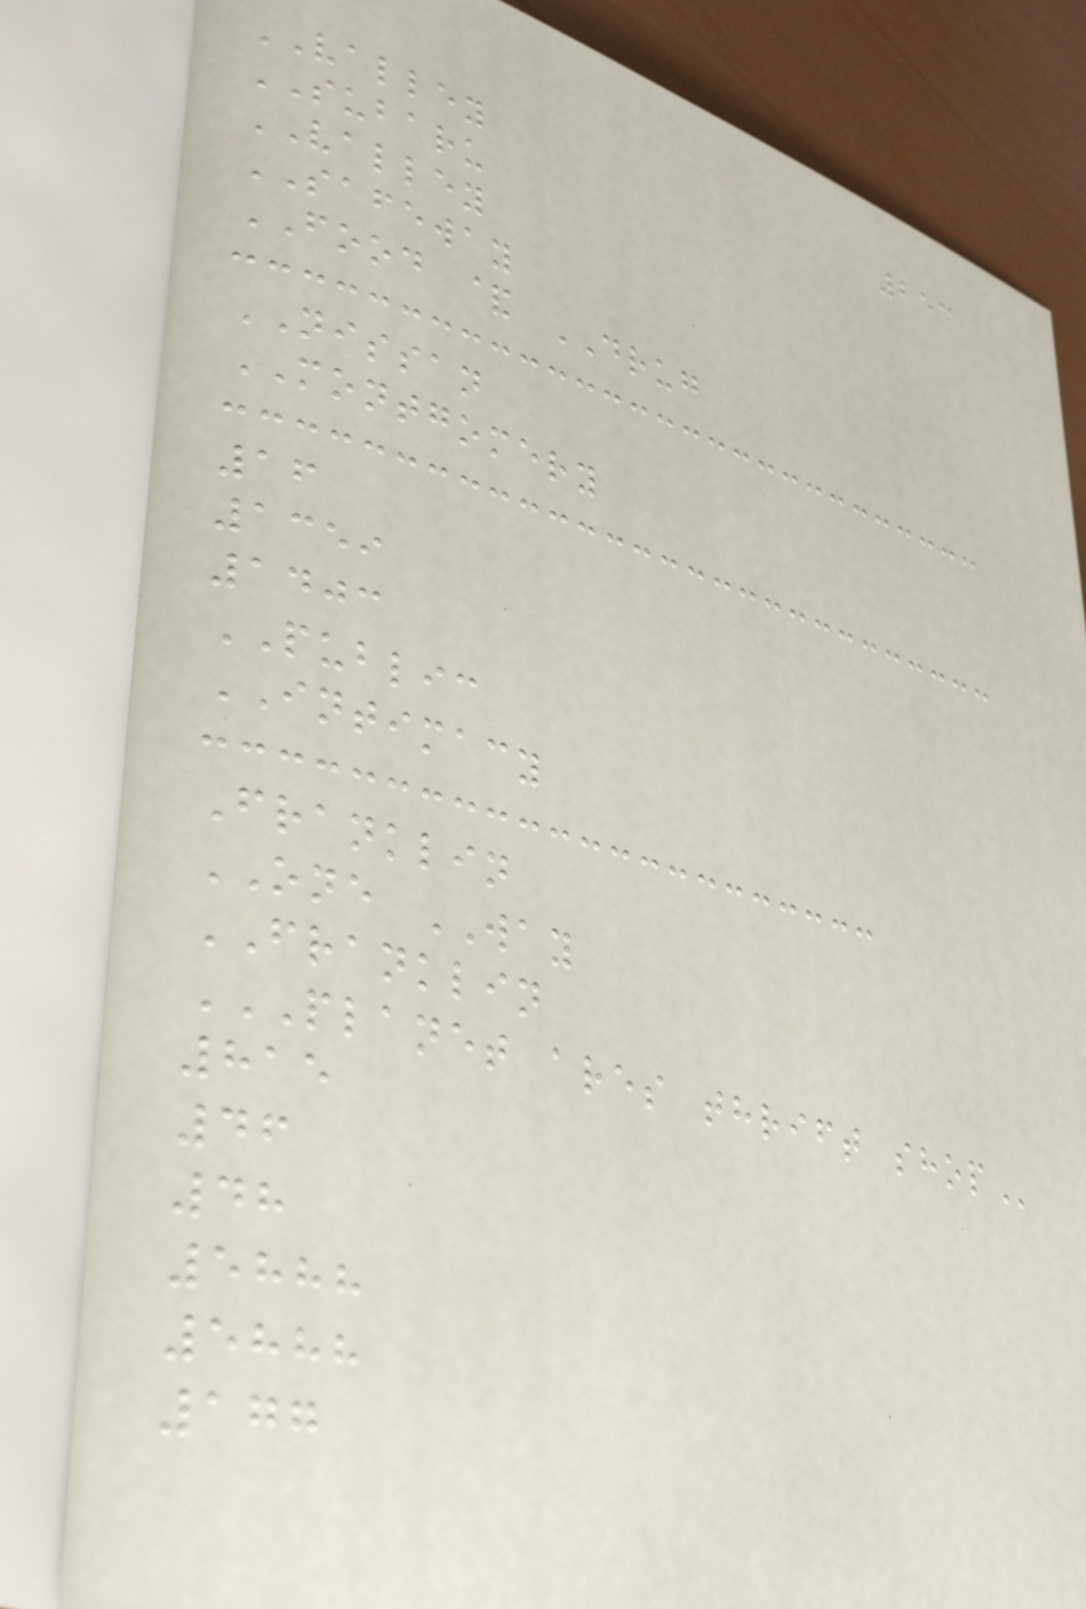253
VALLEY
SUBARU
VALLEY
SAFEWAY
FOOD & DRUG
NISSAN
MONTGOMERY
16
1359
1403
PUBLIC
INTIMACY
Franklin
ONE WAY
FRANKLIN
PLANET ARES THRIFT SHOP
815
46
48
5888
5888
177
